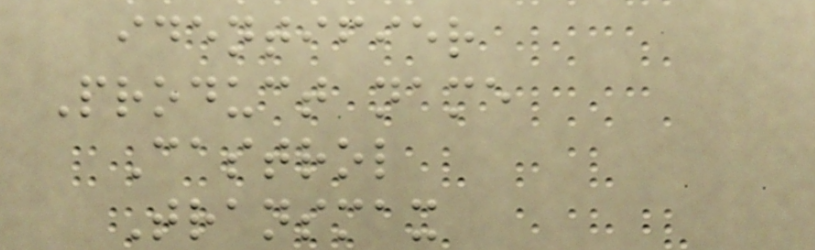identifier
Product name
Castrol
Transmax
